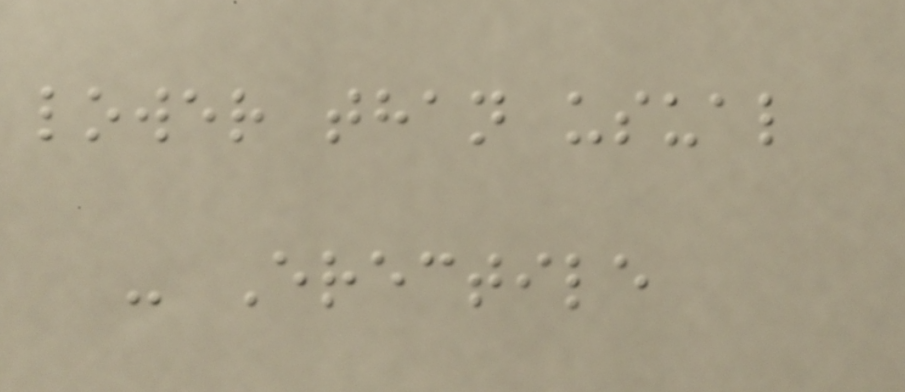lower than usual
- Erectile
